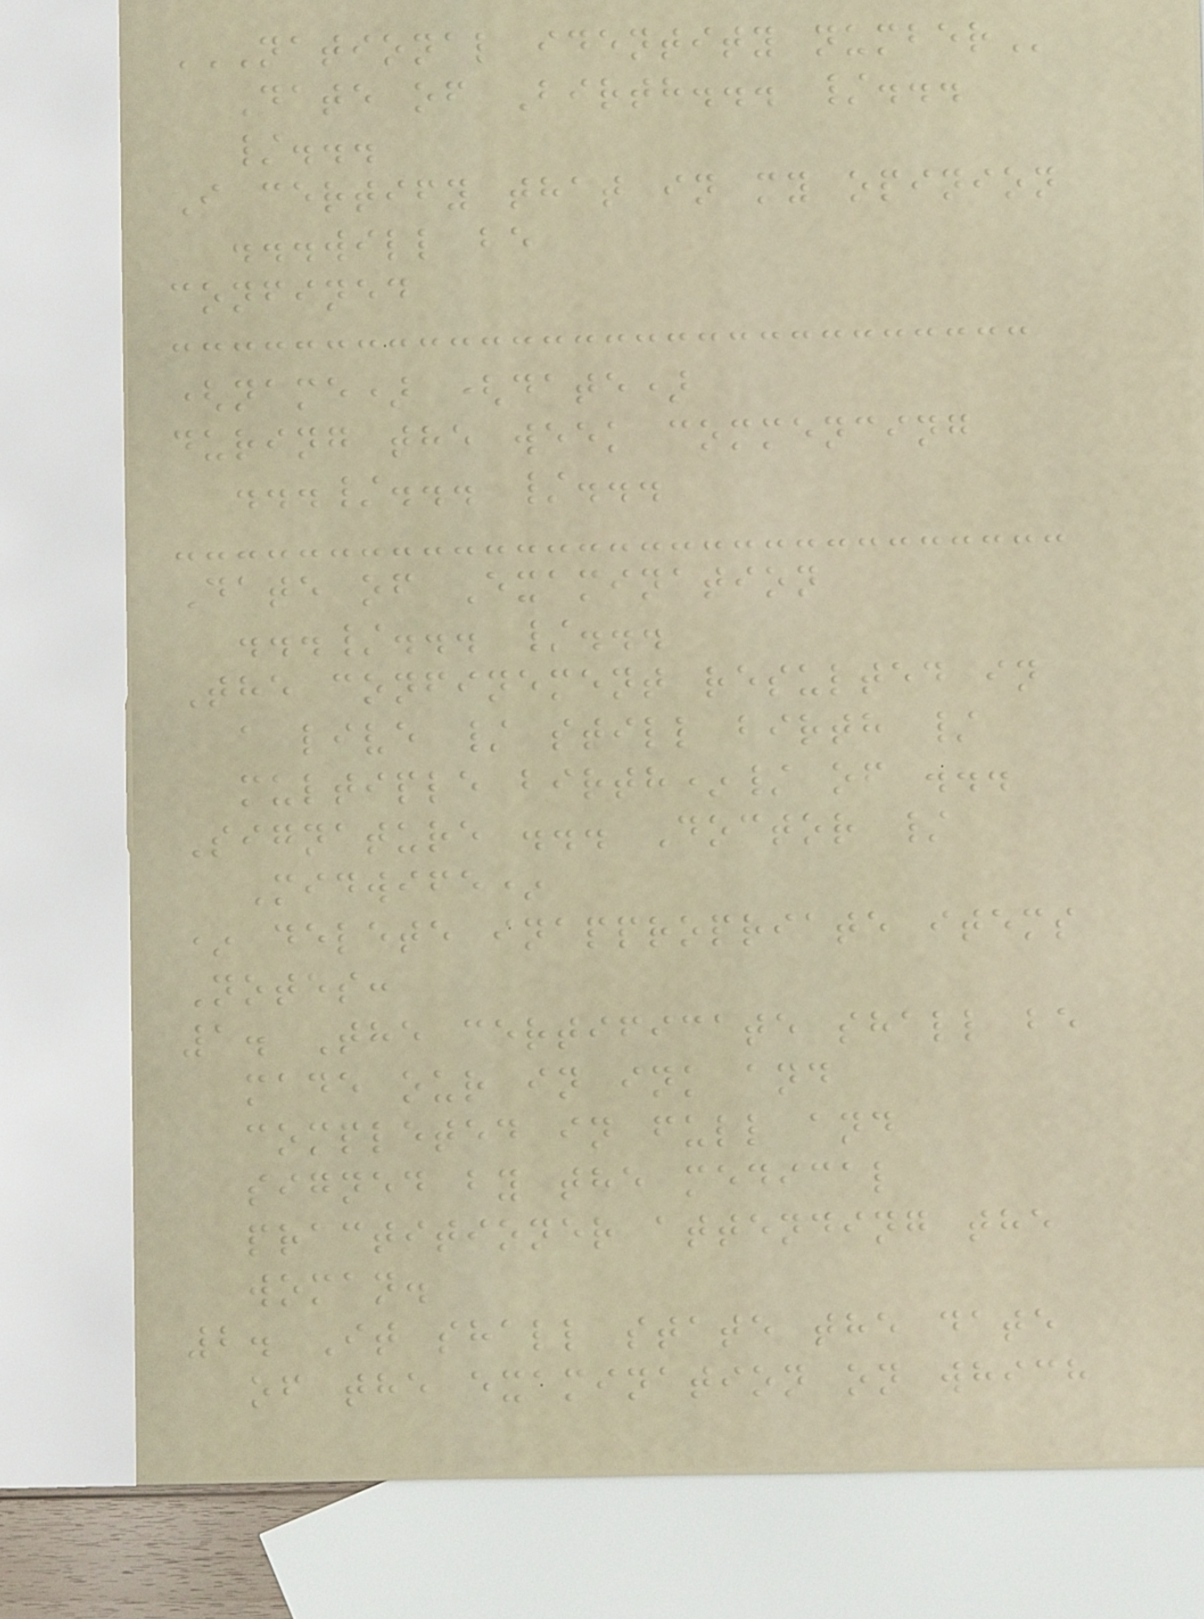NATIONAL IDENTITY NUMBER
Date of Birth... /...
/...
I certify that in my opinion
...will be
confined
(name) (date)
during the week commencing
.../... /...
Date of Examination
.../... /...
The confinement resulted in
a live / still birth /
multiple birth*/ of ...
Signature ... Doctor /
Midwife*
* delete inappropriate items
Notes:
1. The certificate shall be
made our in ink and
completed in full and
signed by the medical
practitioner attending the
woman.
2. It shall state the date
of the examination on which
